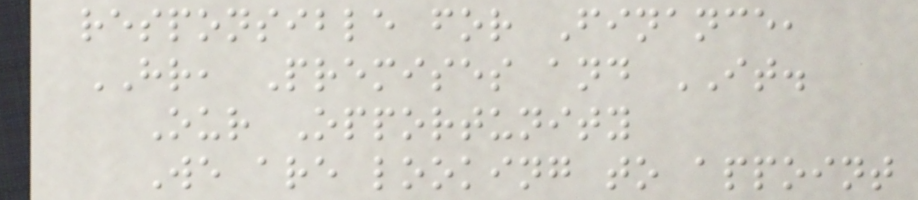responsible for Finance,
HR, Premises and IT.
Our Opportunity
We are looking to appoint
